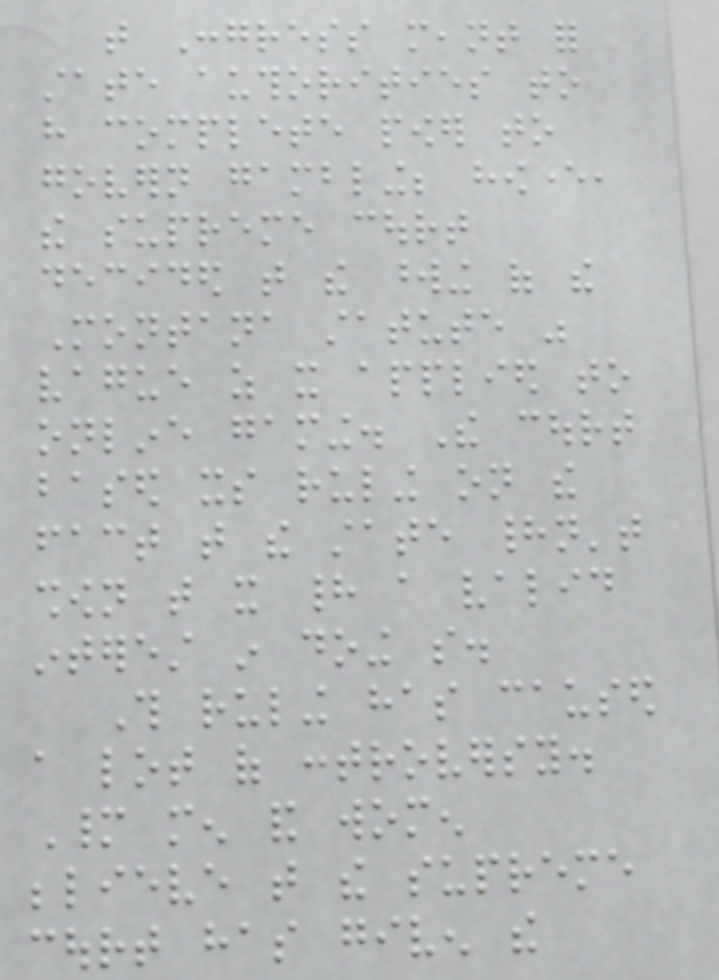that Congress meant for
state authorities to
have complete power to
govern gambling; however,
the supreme court
decided that the wording of the
Montana statute was
vague as it applied to
online gaming. The court
based its ruling on the
fact that the state hadn't
shown that it had a valid
interest in doing so.
This ruling has caused
a lot of controversy.
Many men and women
believe that the supreme
court has given the
